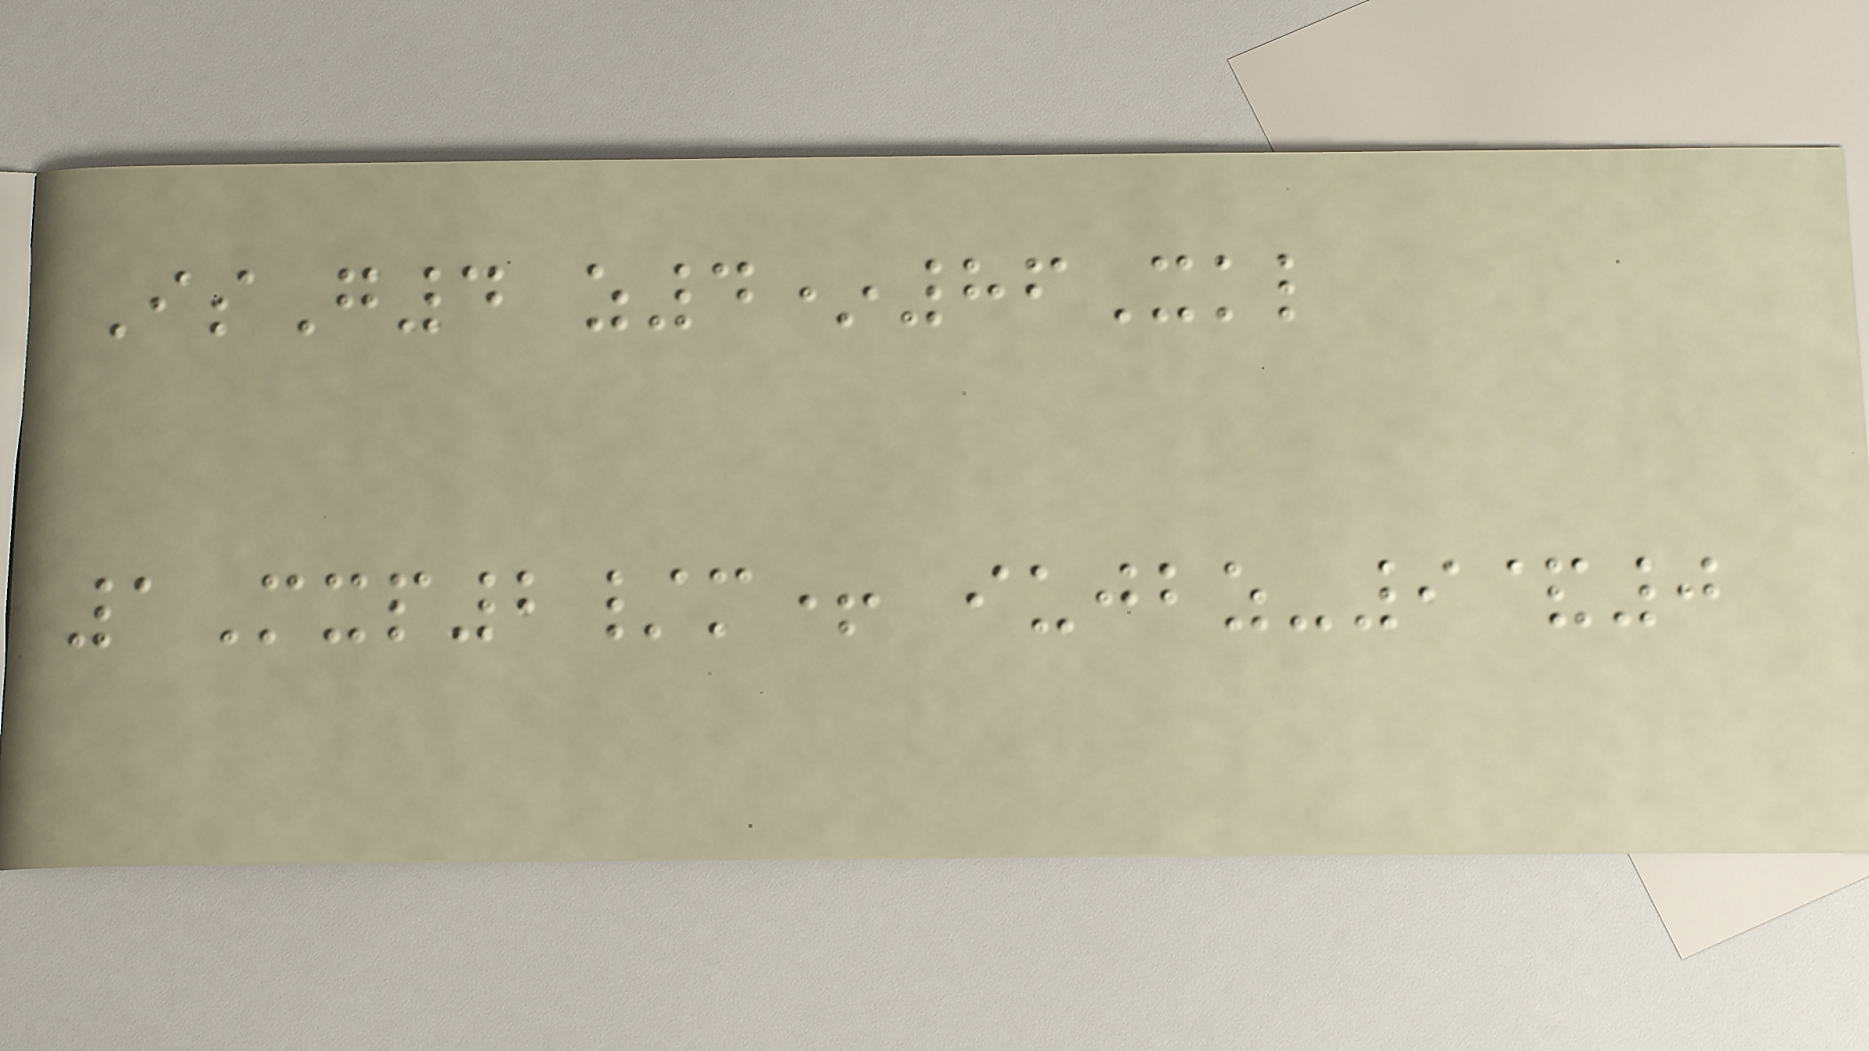IsG4 z4*86Xkl
1Mxp2/m+ iujbz-9&0
